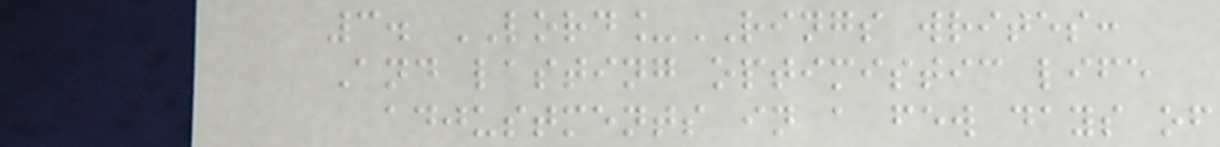3. LORD_RINGS writes:
And lasting optimistic life
adjustments in a few days of
